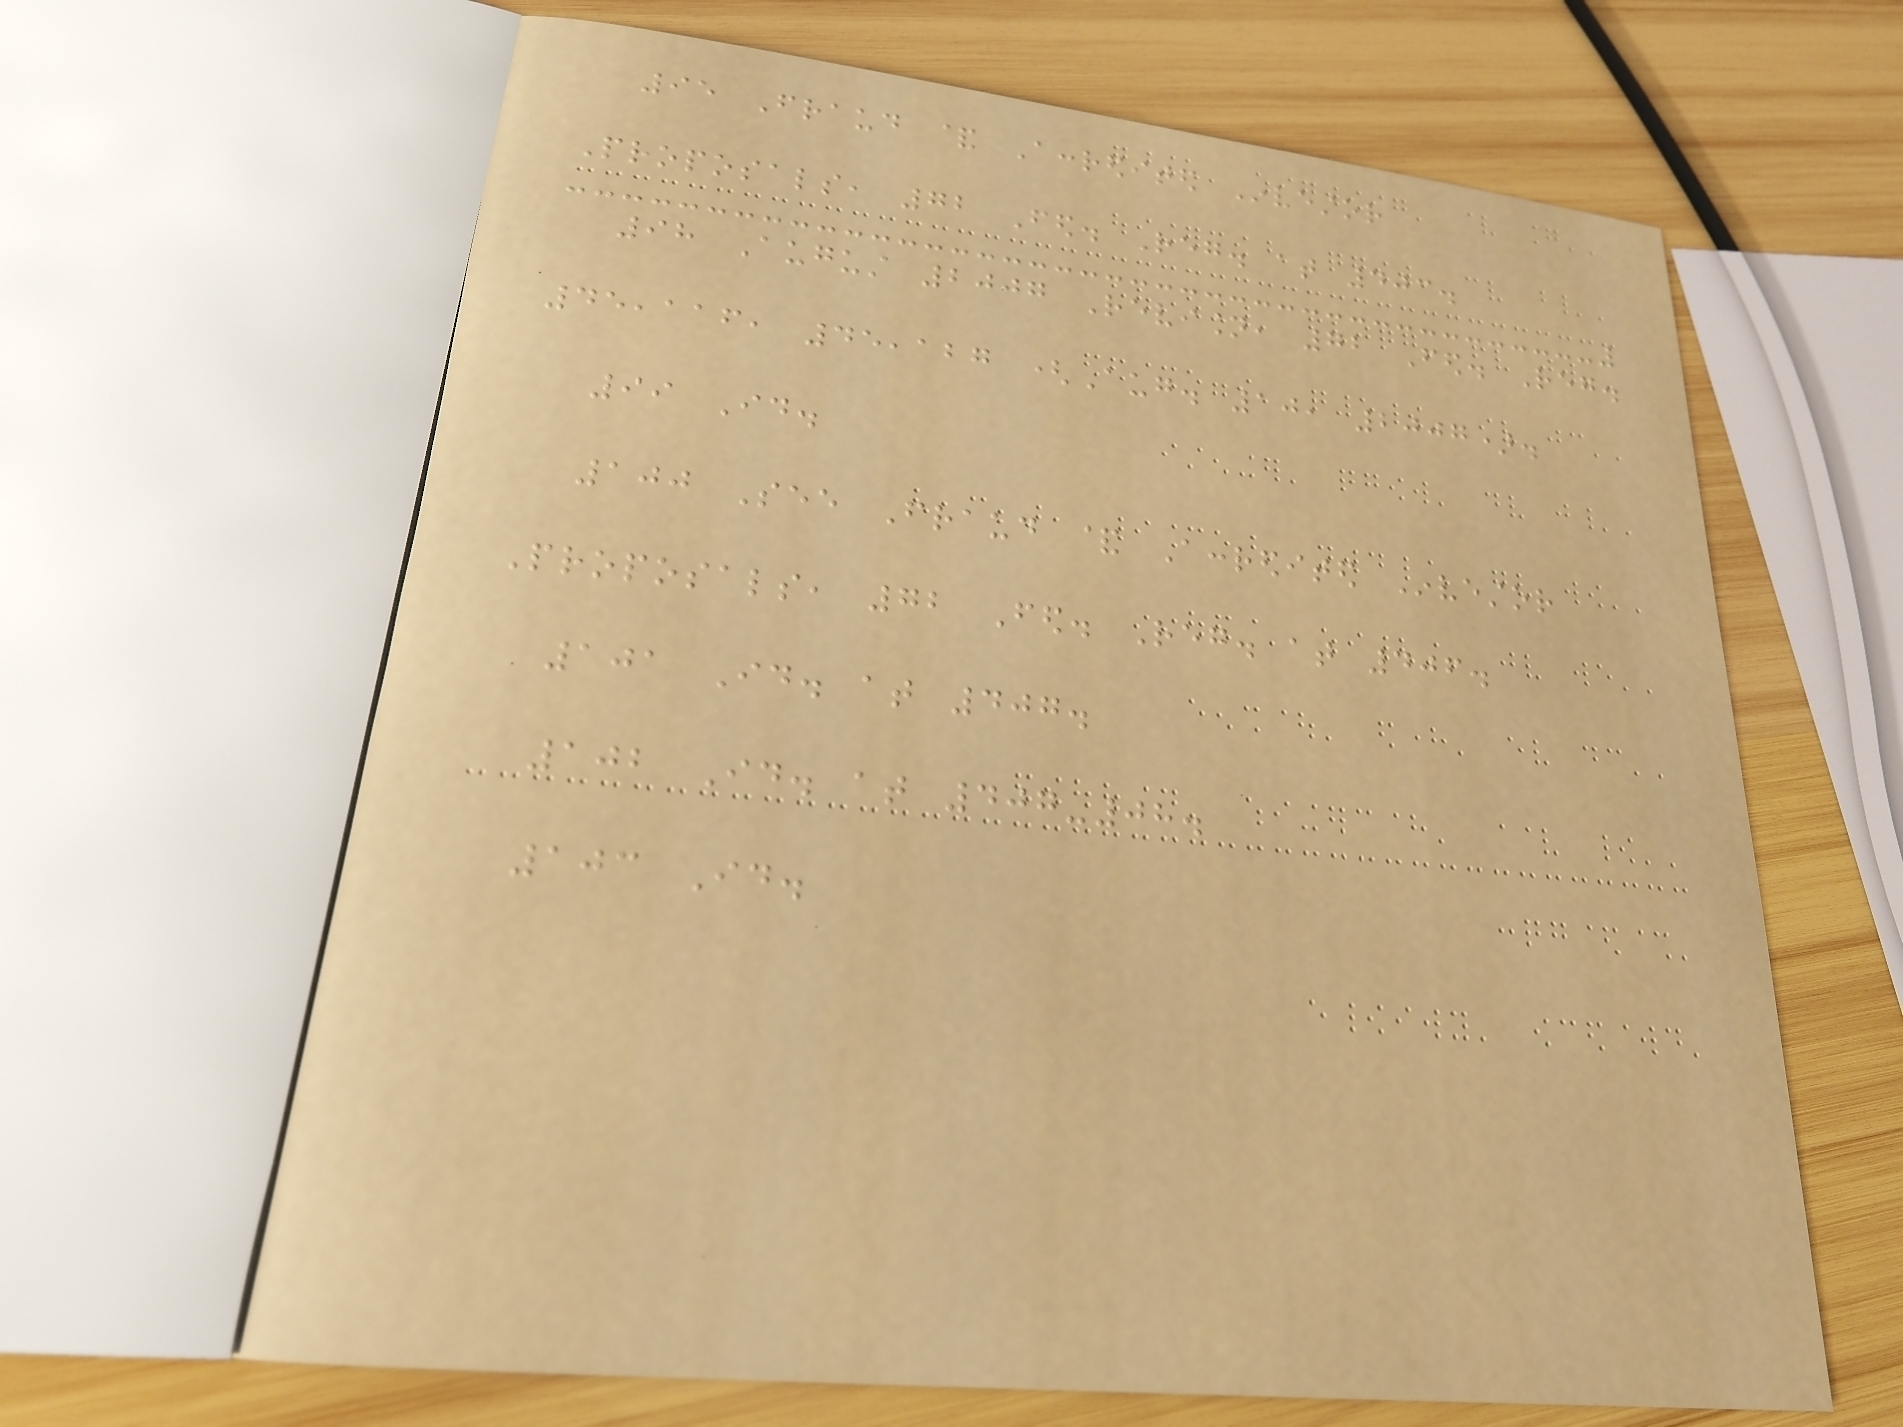95 Fraud & Accredited Investor
Proposals, 72 Fed. Reg. at 403.
98 August 2007 Revision, 72 Fed. Reg.
45,116, 45,127 (Aug. 10, 2007).
99 Id.
100 See Fraud & Accredited Investor
Proposals, 72 Fed. Reg. at 406.
101 Id. at 407.
102 Id. at 407-08.
103 Id.
